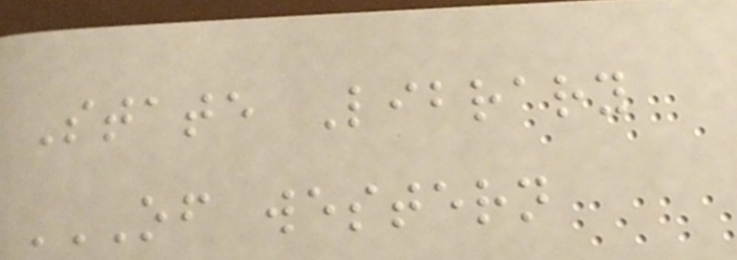State Library
OF WESTERN
